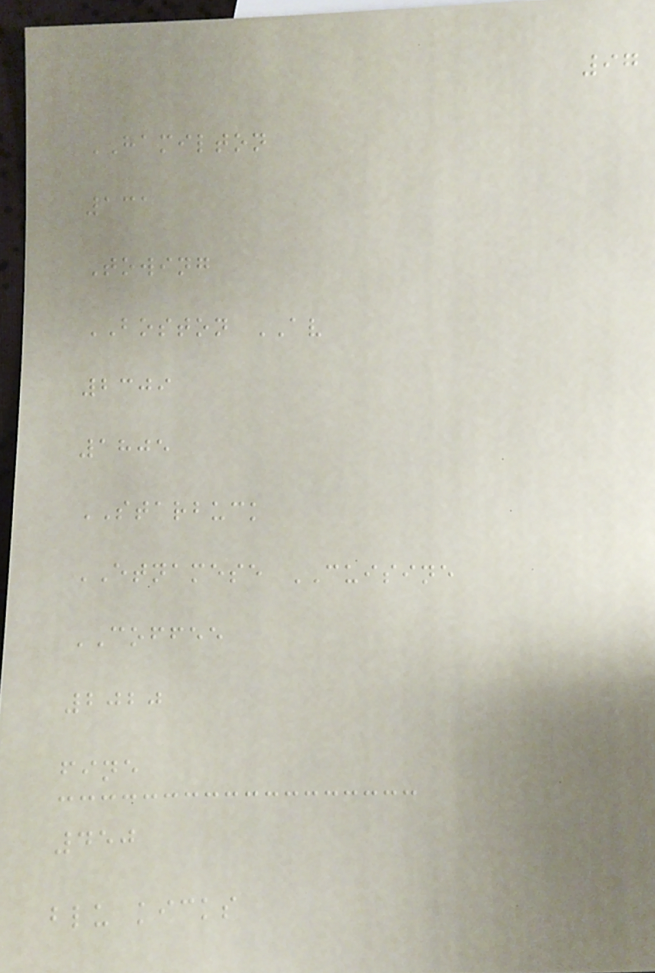97
HAMILTON
131
Towing
BOSTON AV
2309
1805
STARBUCK
ETNAMESE CUISINE
COFFEE
2020
fine
450
blu kicks
